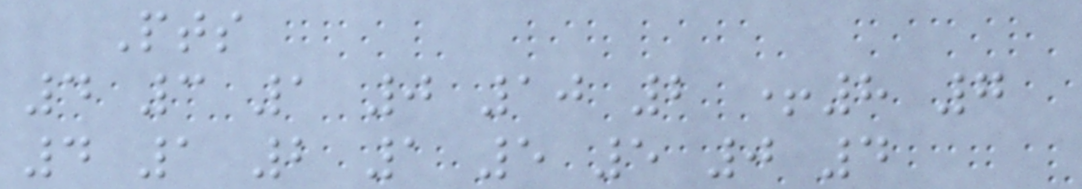Pts
4 3 1 0 10 2 +8 7
4 1 2 1 5 5 0 4
